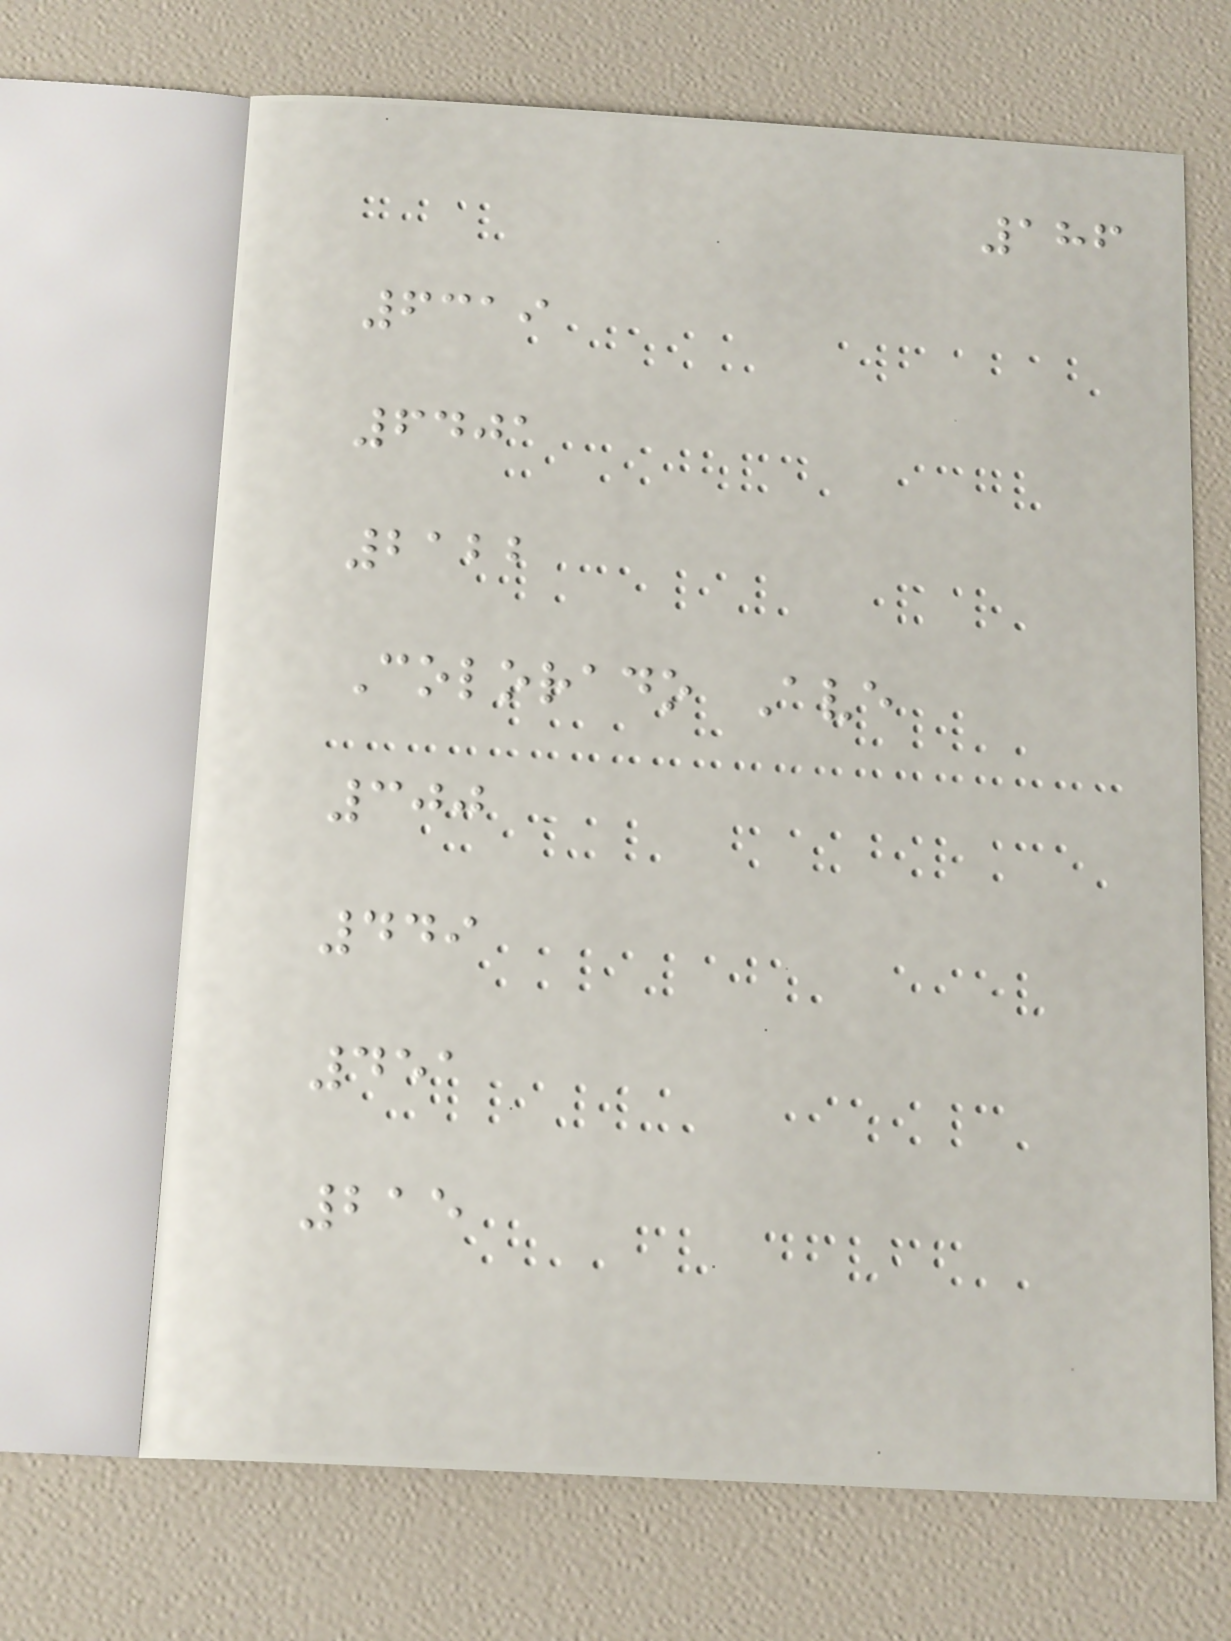186
6319
6401
2122
Colorado Ave
300
449
451
215
